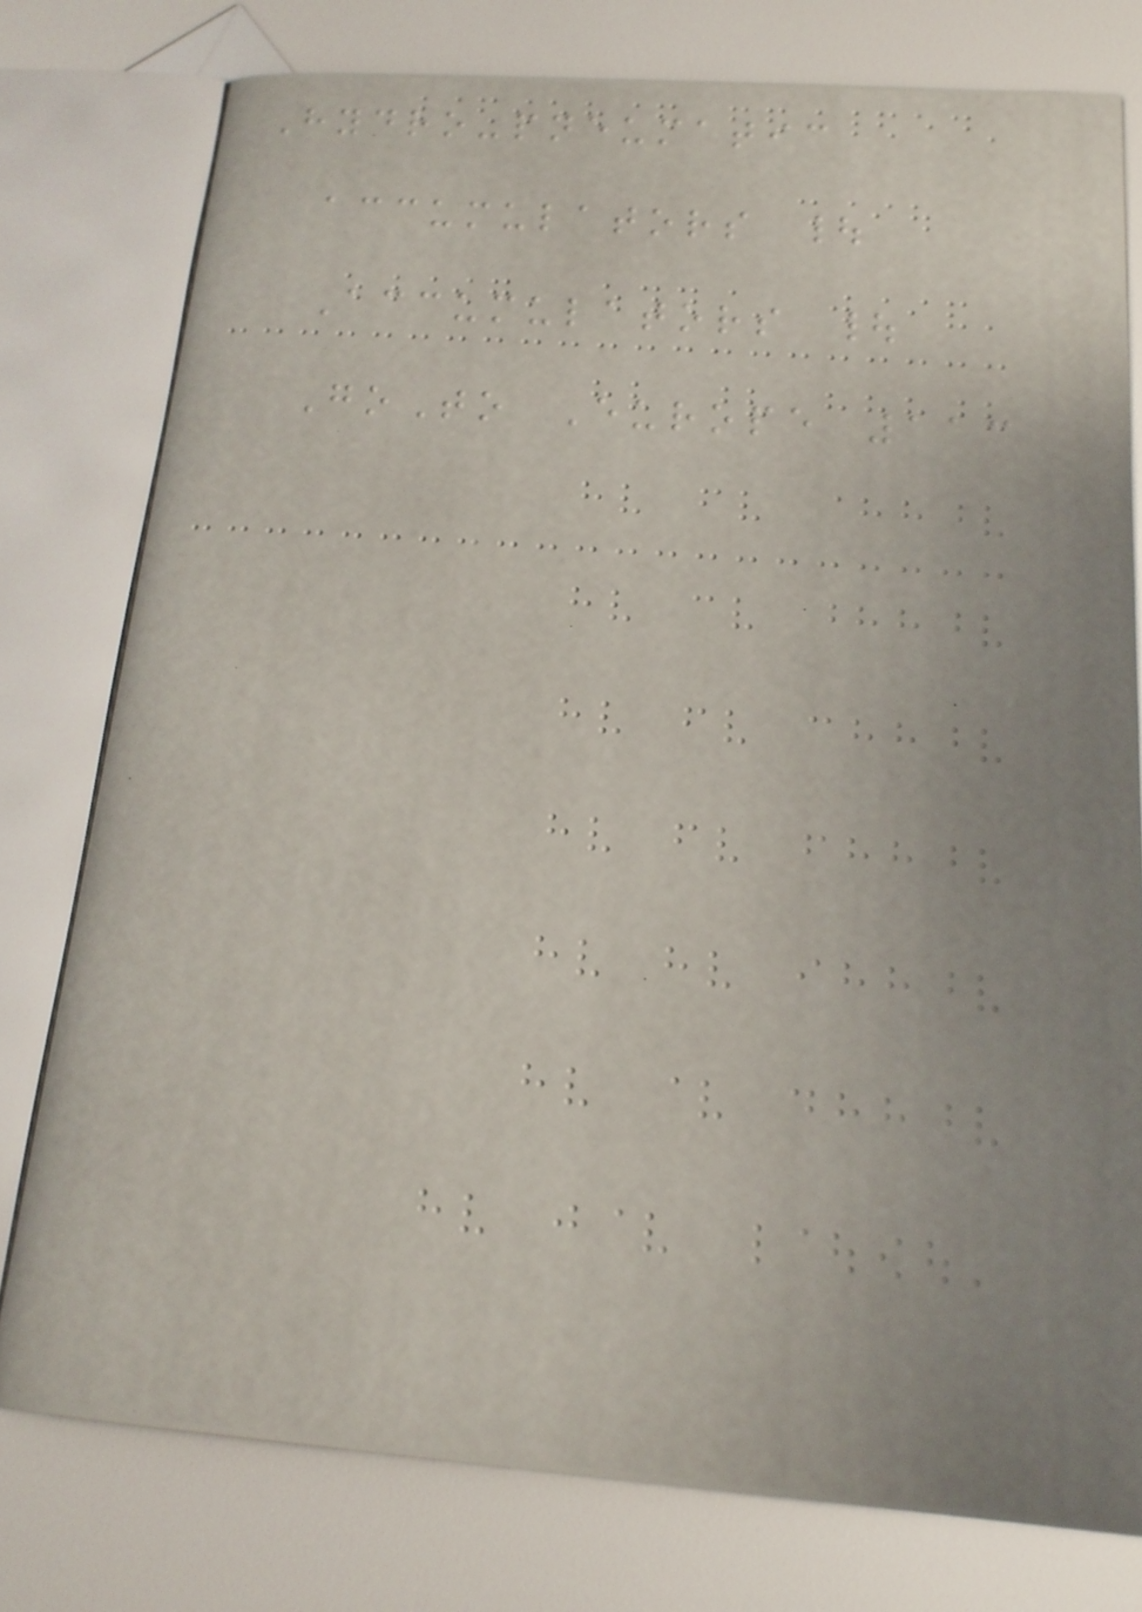Hydro-pneumatic
accumulators |
Accumulators |
GoTo Europe 113
